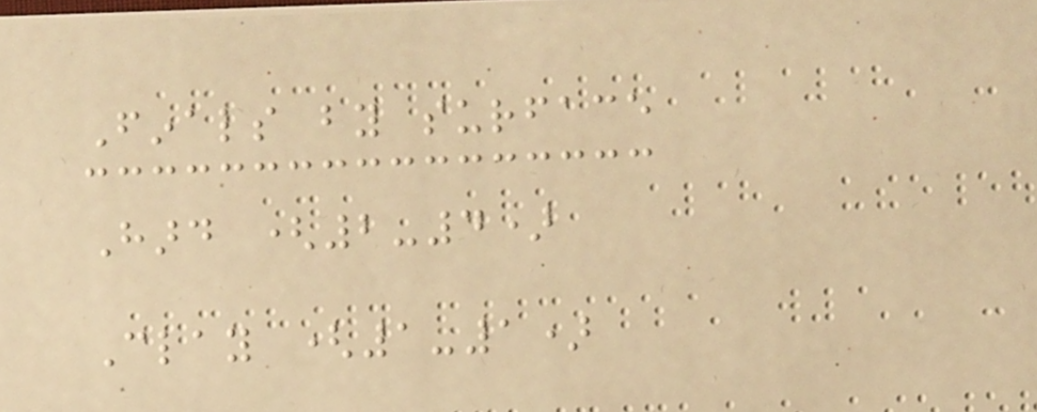Finals by surface
Hard (2-4)
Clay (1-1)
